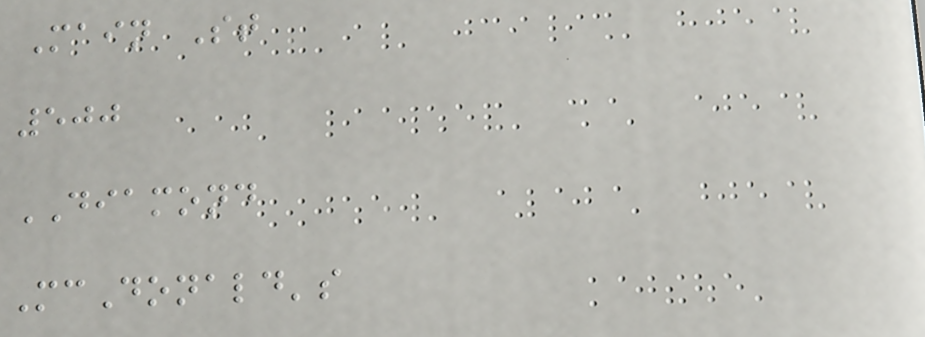Main St
500
DIAMOND
McDonald's
